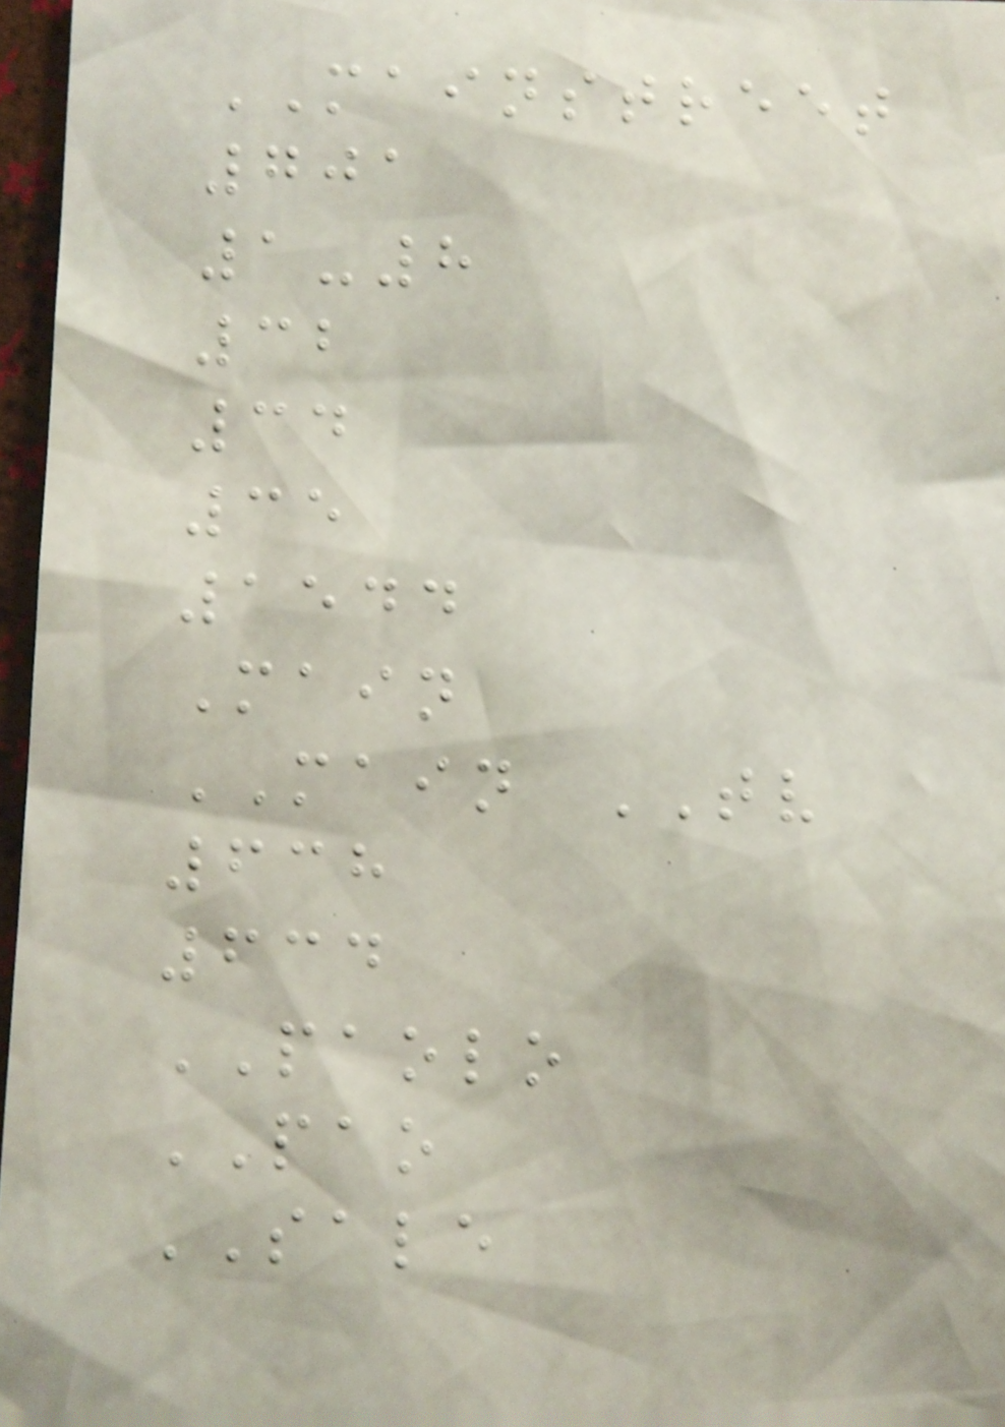MAINSTREET
701
1-8
32
34
35
1544
Main
MAIN TV
638
634
PAOLO
PAO
SALE
